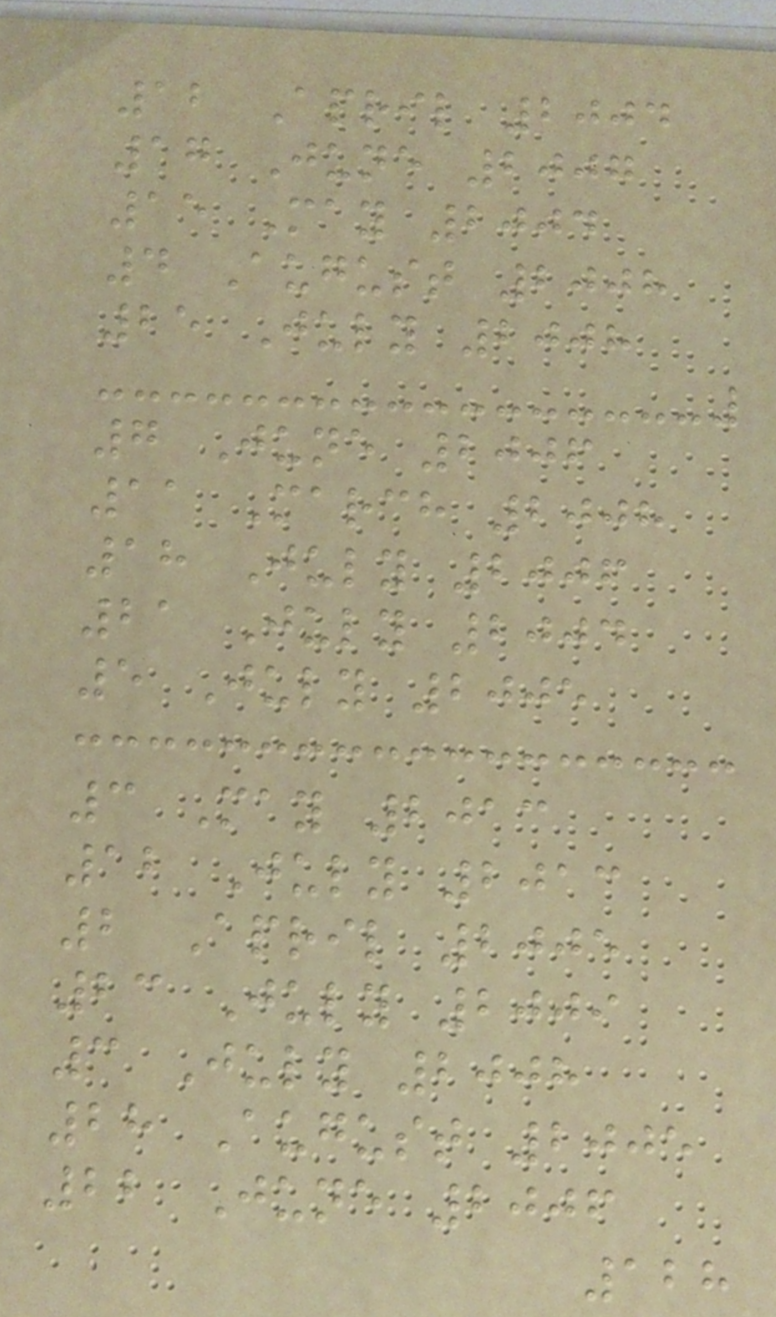12 April 2004
17 June 2007
15 May 2004
4 August 2008
25 July 2008
7 June 2006
11 March 2008
18 July 2006
21 July 2004
5 July 2005
3 May 2013
12 July 2013
2 April 2005
23 July 2009
3 July 2008
28 August 2005
22 June 2006
128
